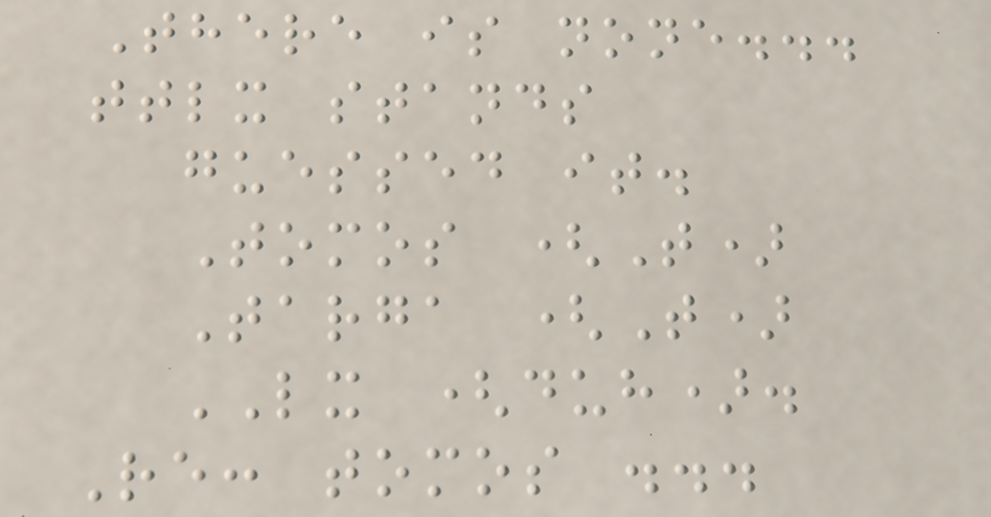There is none...
ttlx stands
guessed it.
Tomos (T)
Targa (T)
LX (duh).
Re: tomos ...
